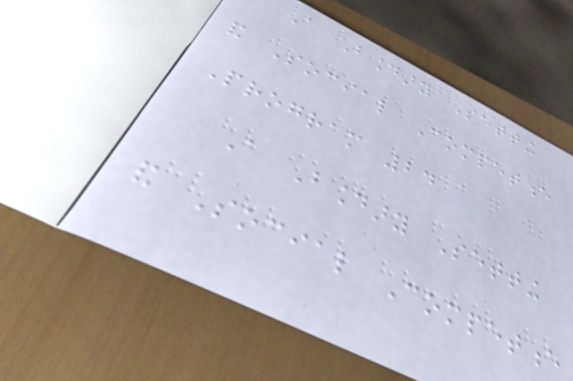A Boundary Setting
and Social Competence
Program 24
A Boundary Setting
and Social Competence
